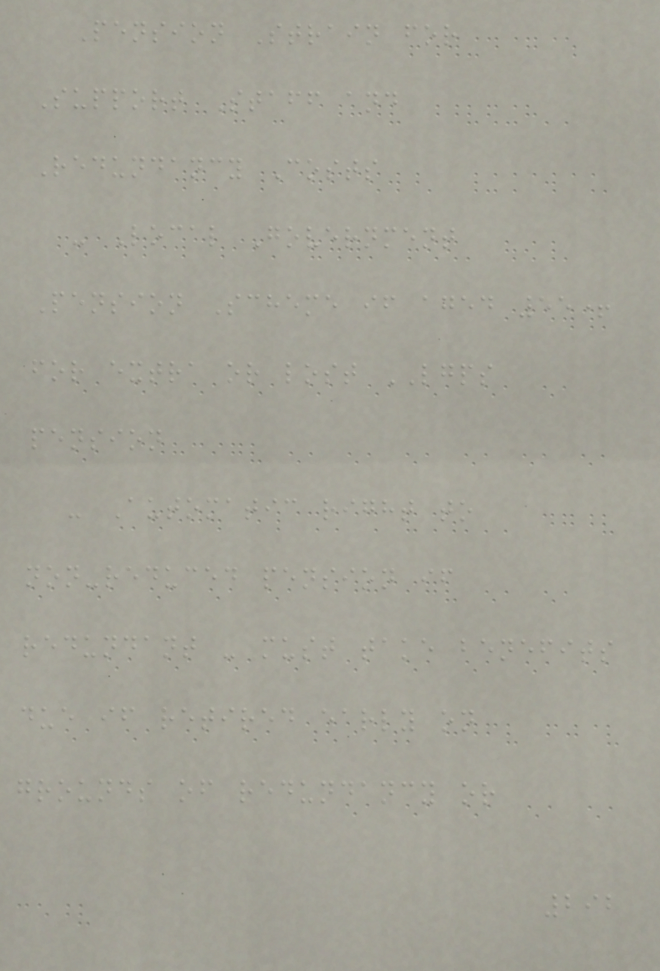Pension Strain for
Support Staff and
Redundancy Costs
- Local Government
Pension Scheme if aged 55+
for extra or lost LGPS
pension
- Automatic right to
non-reduced pension if
redundant - must take benefits
due if retired early on
grounds of redundancy or
292
